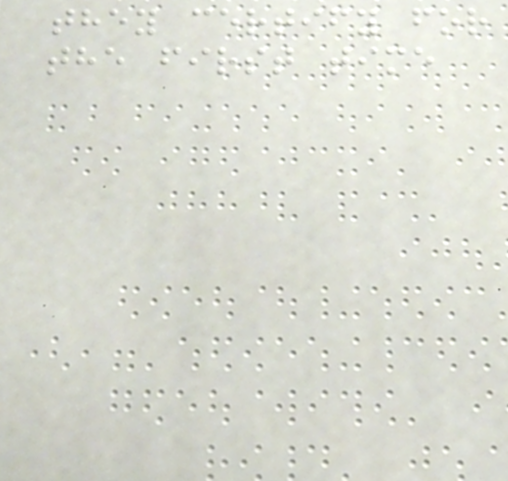they certify for
the first time
